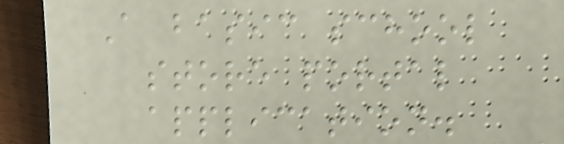A basic school
store portal
application.
